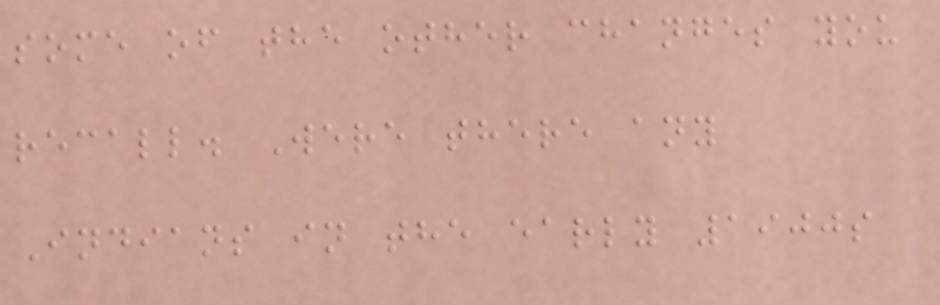some of the other changes you
recall. Were there any
Indians in the early 1900s
